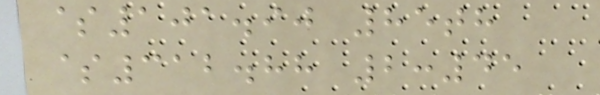$101.90 85th
$312.88 2:45
